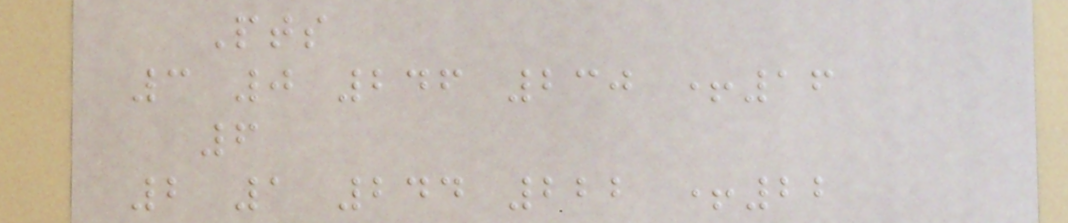Pts
3 0 246 230 +16
6
2 1 244 222 +22
